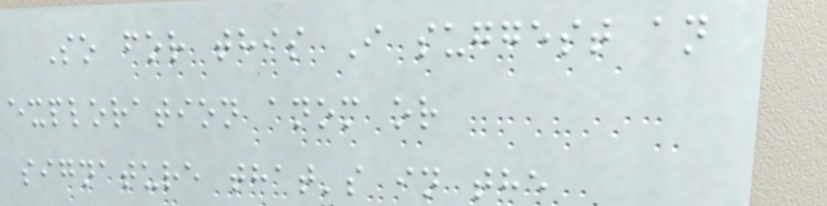So for this I suggest an
exploration anom or
signature that's in the
